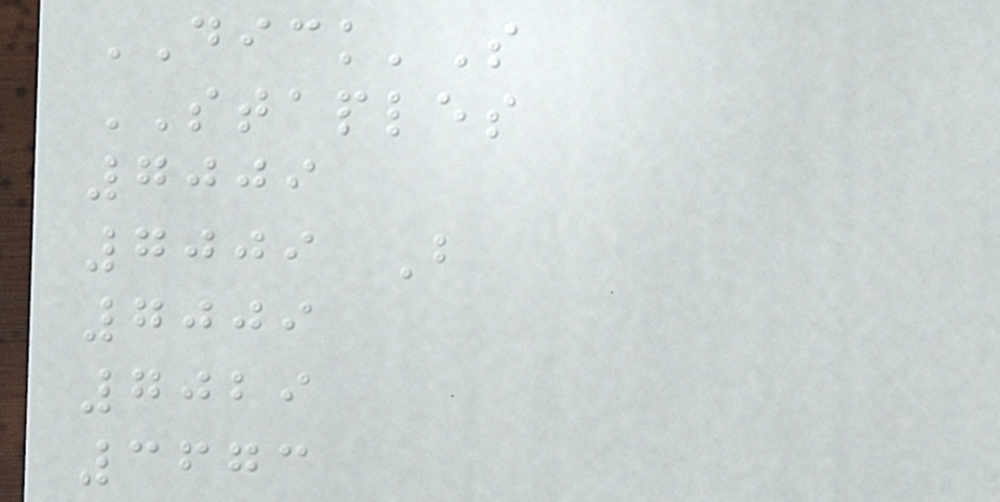DICK'S
STAPLES
7009
7009 B
7009
7029
3673
